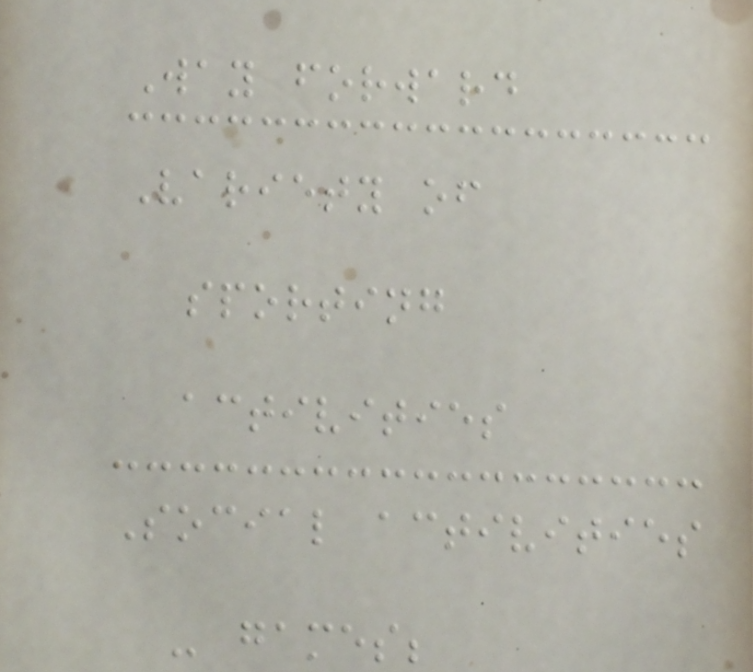Way forward
Variety of
sporting
activities
Social activities
- games;
